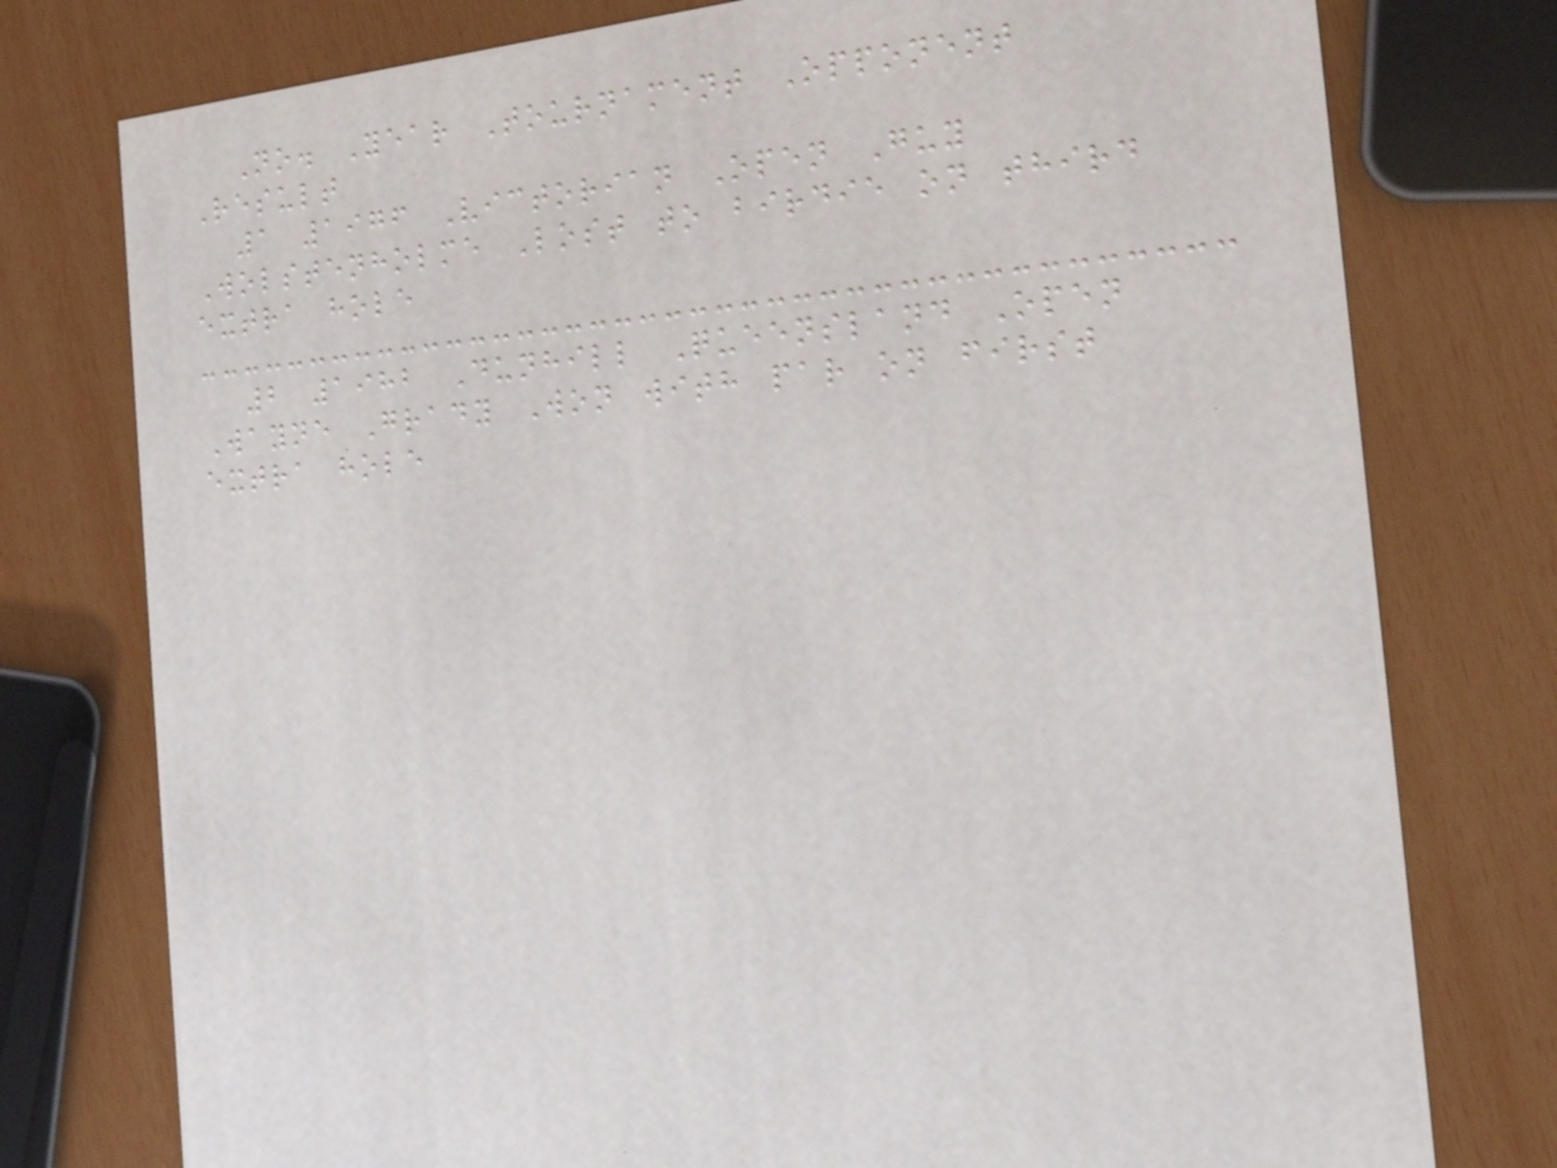No. Year Tournament Opponent
Result
1 1976 Victorian Open Guy
Wolstenholme Lost to birdie on third
extra hole
2 1982 Dunhill Queensland Open
Wayne Grady Won with par on first
extra hole
